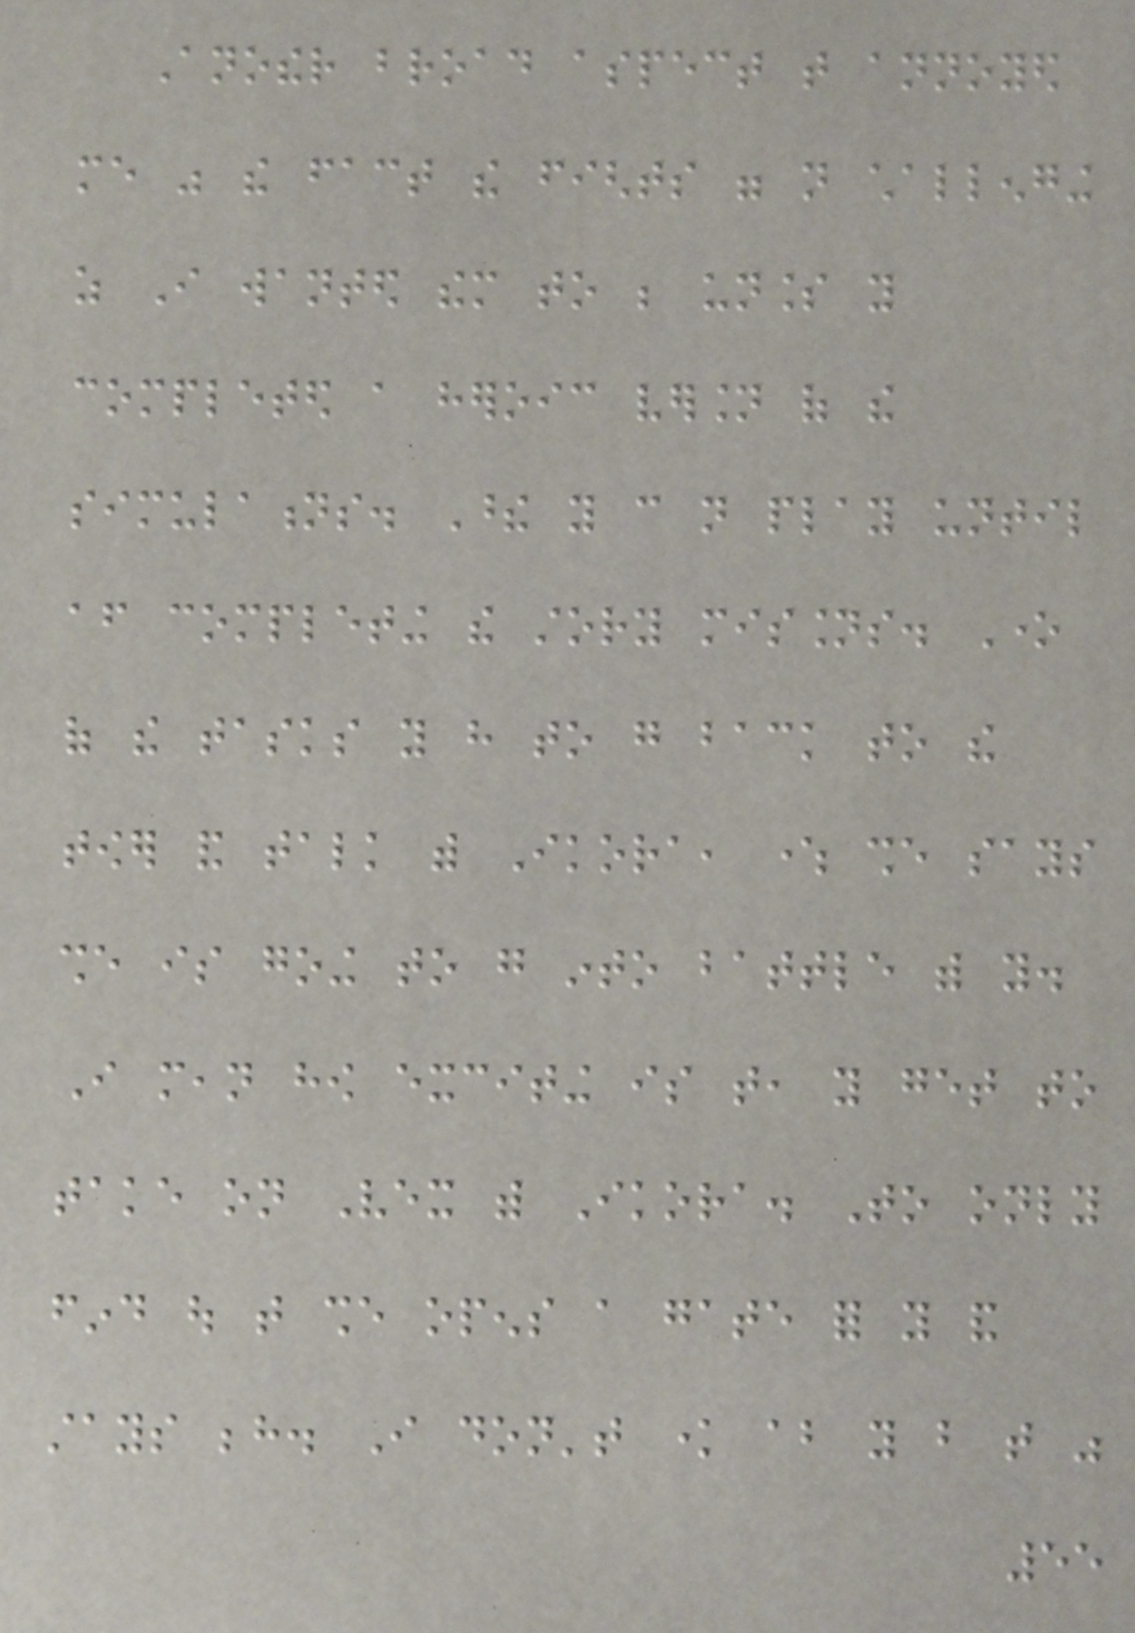Another broad aspect that annoyed
me was the fact the fights were not challenging
as I wanted them to be unless you
completed a heroic version of the
simulations. These you can not play until
after completing the story missions. One
of the tasks you have to go back to the
tower and talk with Ikora, where she says
she is going to go into battle with you.
I mean how exciting is that, you get to
take on Vex with Ikora. To only
find out that she opens a gate for you and
stays behind. I don't know about you but that was
55
